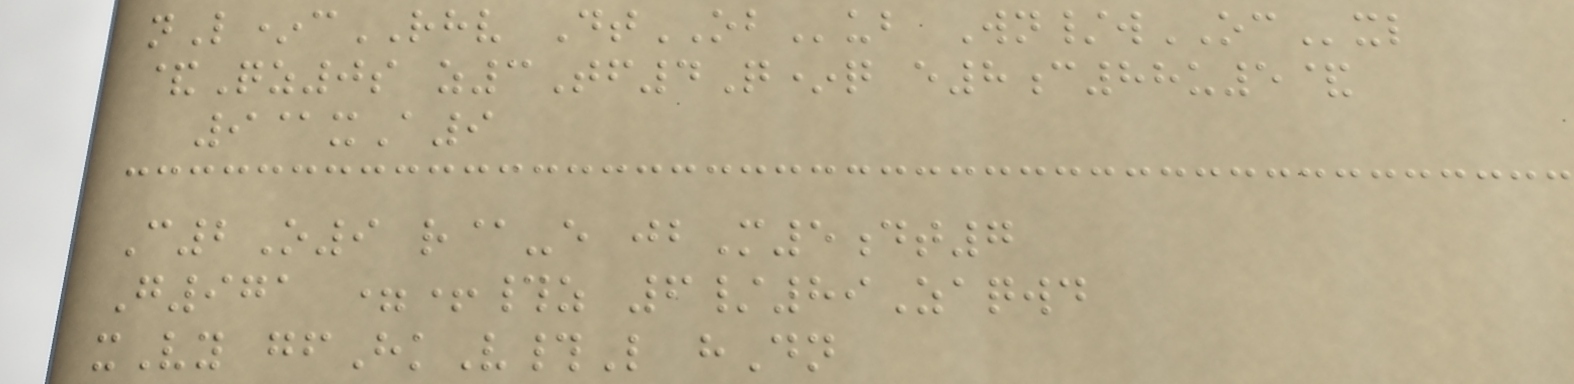nL*cRHV DtOBub Wn/wOCxl
&Qz0s z3Tf4Q*q e8c88u5&
9@xA9
C2O9 r@-e jbM5dt7
G971 =+#z 6/89Zaqwd
xVy gfHkV#L hDn
